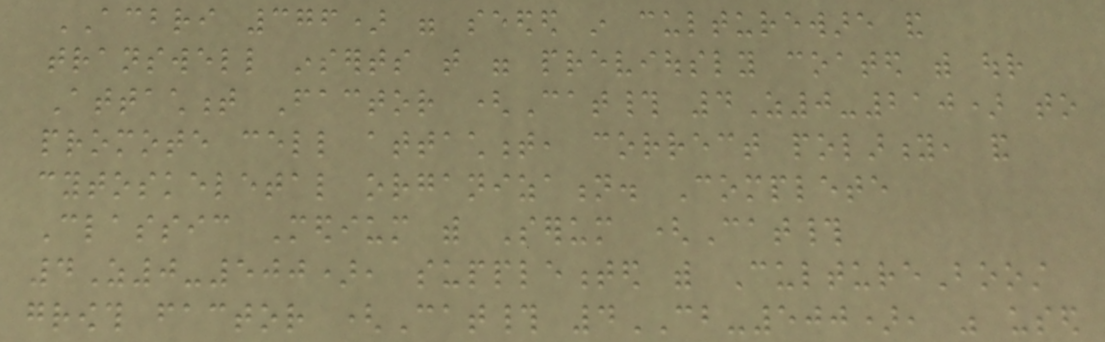ACBRI 376) were seeded in cultureware and
transwell inserts that were previously coated with our
Attachment Factor (Cat# 4Z0-210) to
promote cell attachment, correct polarity, and
cytoskeletal organization. Complete
Classic Medium with Serum (Cat#
4Z0-500), supplemented with CultureBoost
growth factor (Cat# 4CB-500), was used
